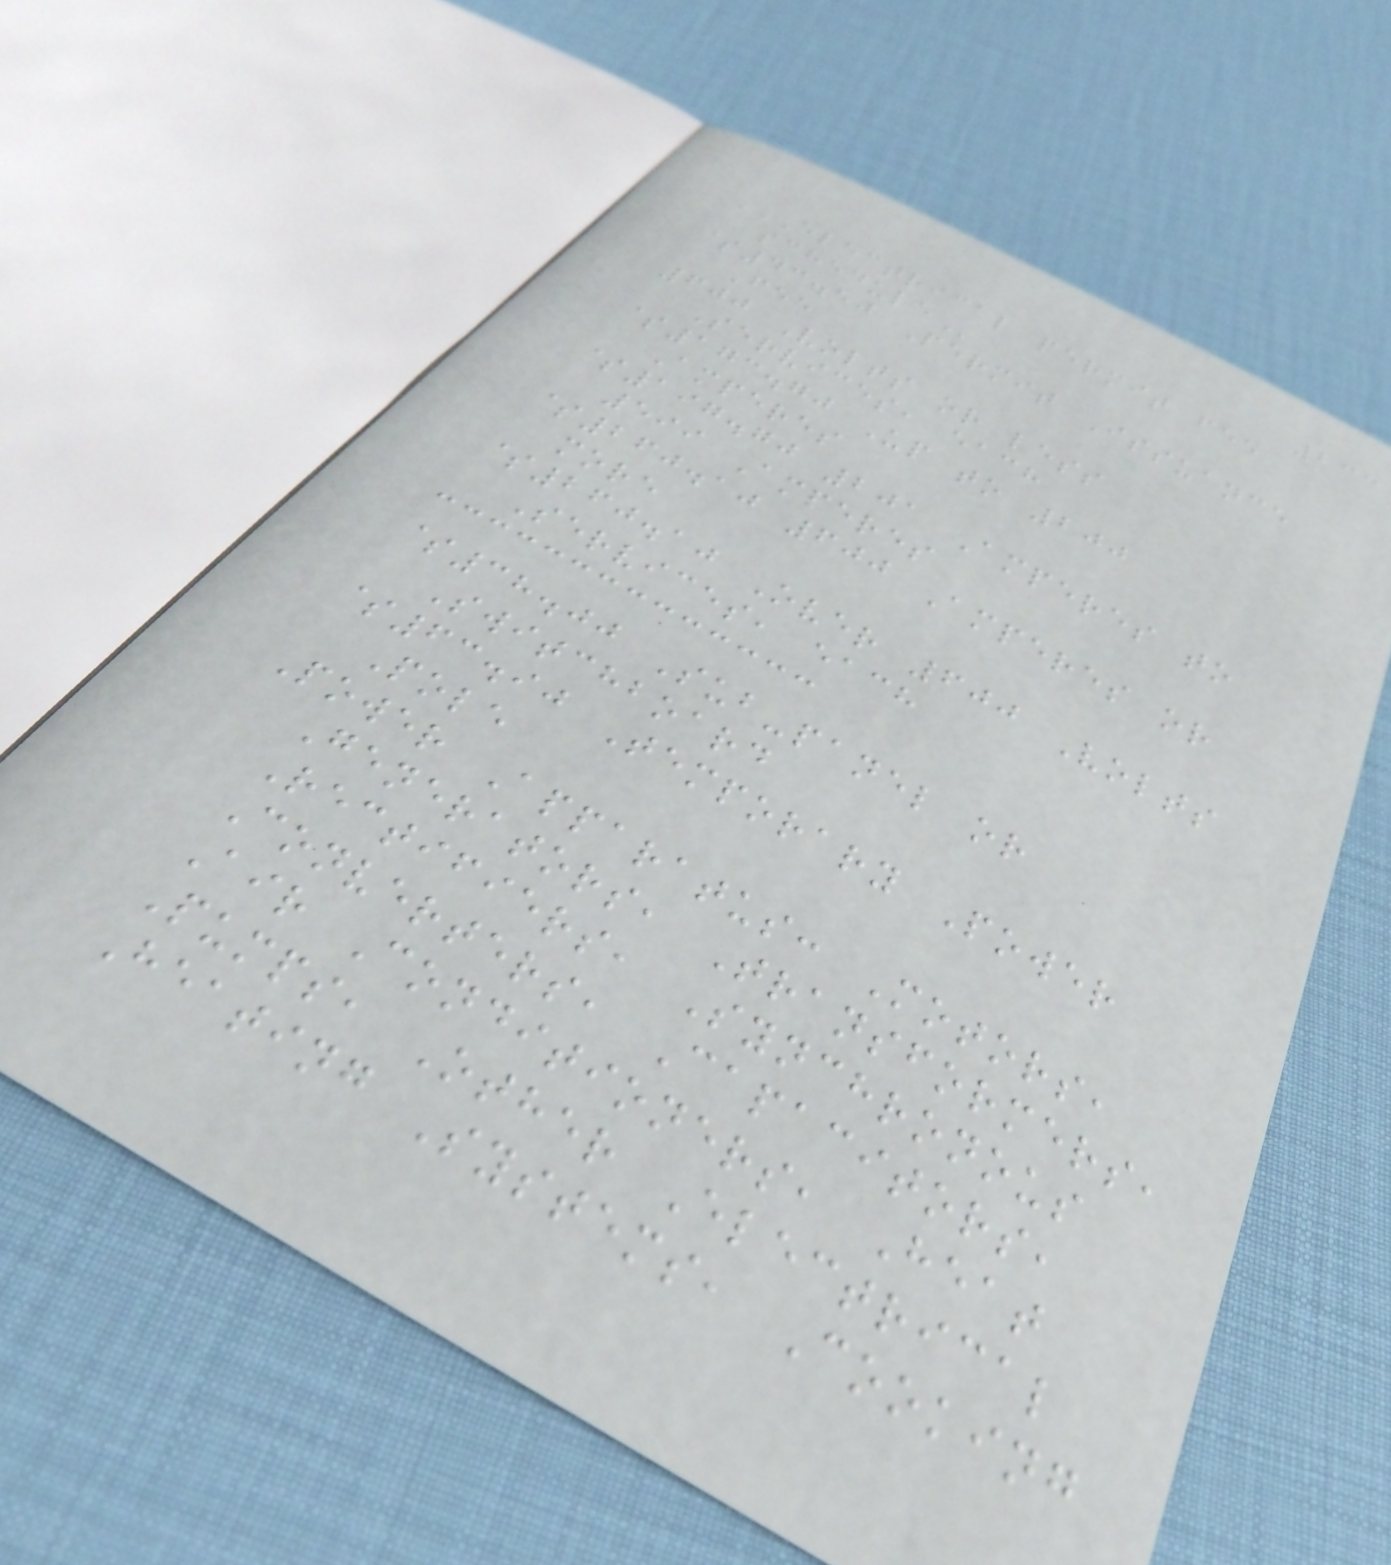233
ELECTRICAL PERMIT FEE
SCHEDULE
$43.50 Permit Issuance
Fee
600 Volts or less
Services, each
$173.70 Up to 200
Amperes
$197.70 201 Amperes to
599 Amperes
$260.10 600 Amperes or
more
$260.10 Over 600 Volts
Services, each
$38.00 Sub-panel or
Switchboard
$63.90 Temporary Power
Pole
Power Apparatus: Motors,
Generators, Transformers,
Rectifiers, Synchronous
Converters, Capacitors,
Air Conditioners, Heat
Pumps, Other Electrical
Heating Systems, Cooking
